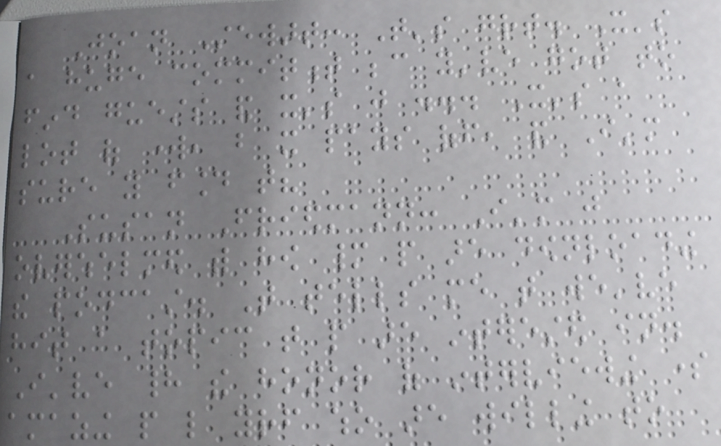Joan Stewart: That's great. It's
a huge commitment because you've got to
find guests and it's just ... It's a
lot of work, but it pays off, and I'm
sure you found that?
Susan Friedmann: I'm just
overwhelmed with how many people are downloading
the podcast. That tells me that we've
hit a topic that people are interested in.
I've had the honor of interviewing some
amazing people like yourself who are willing to
